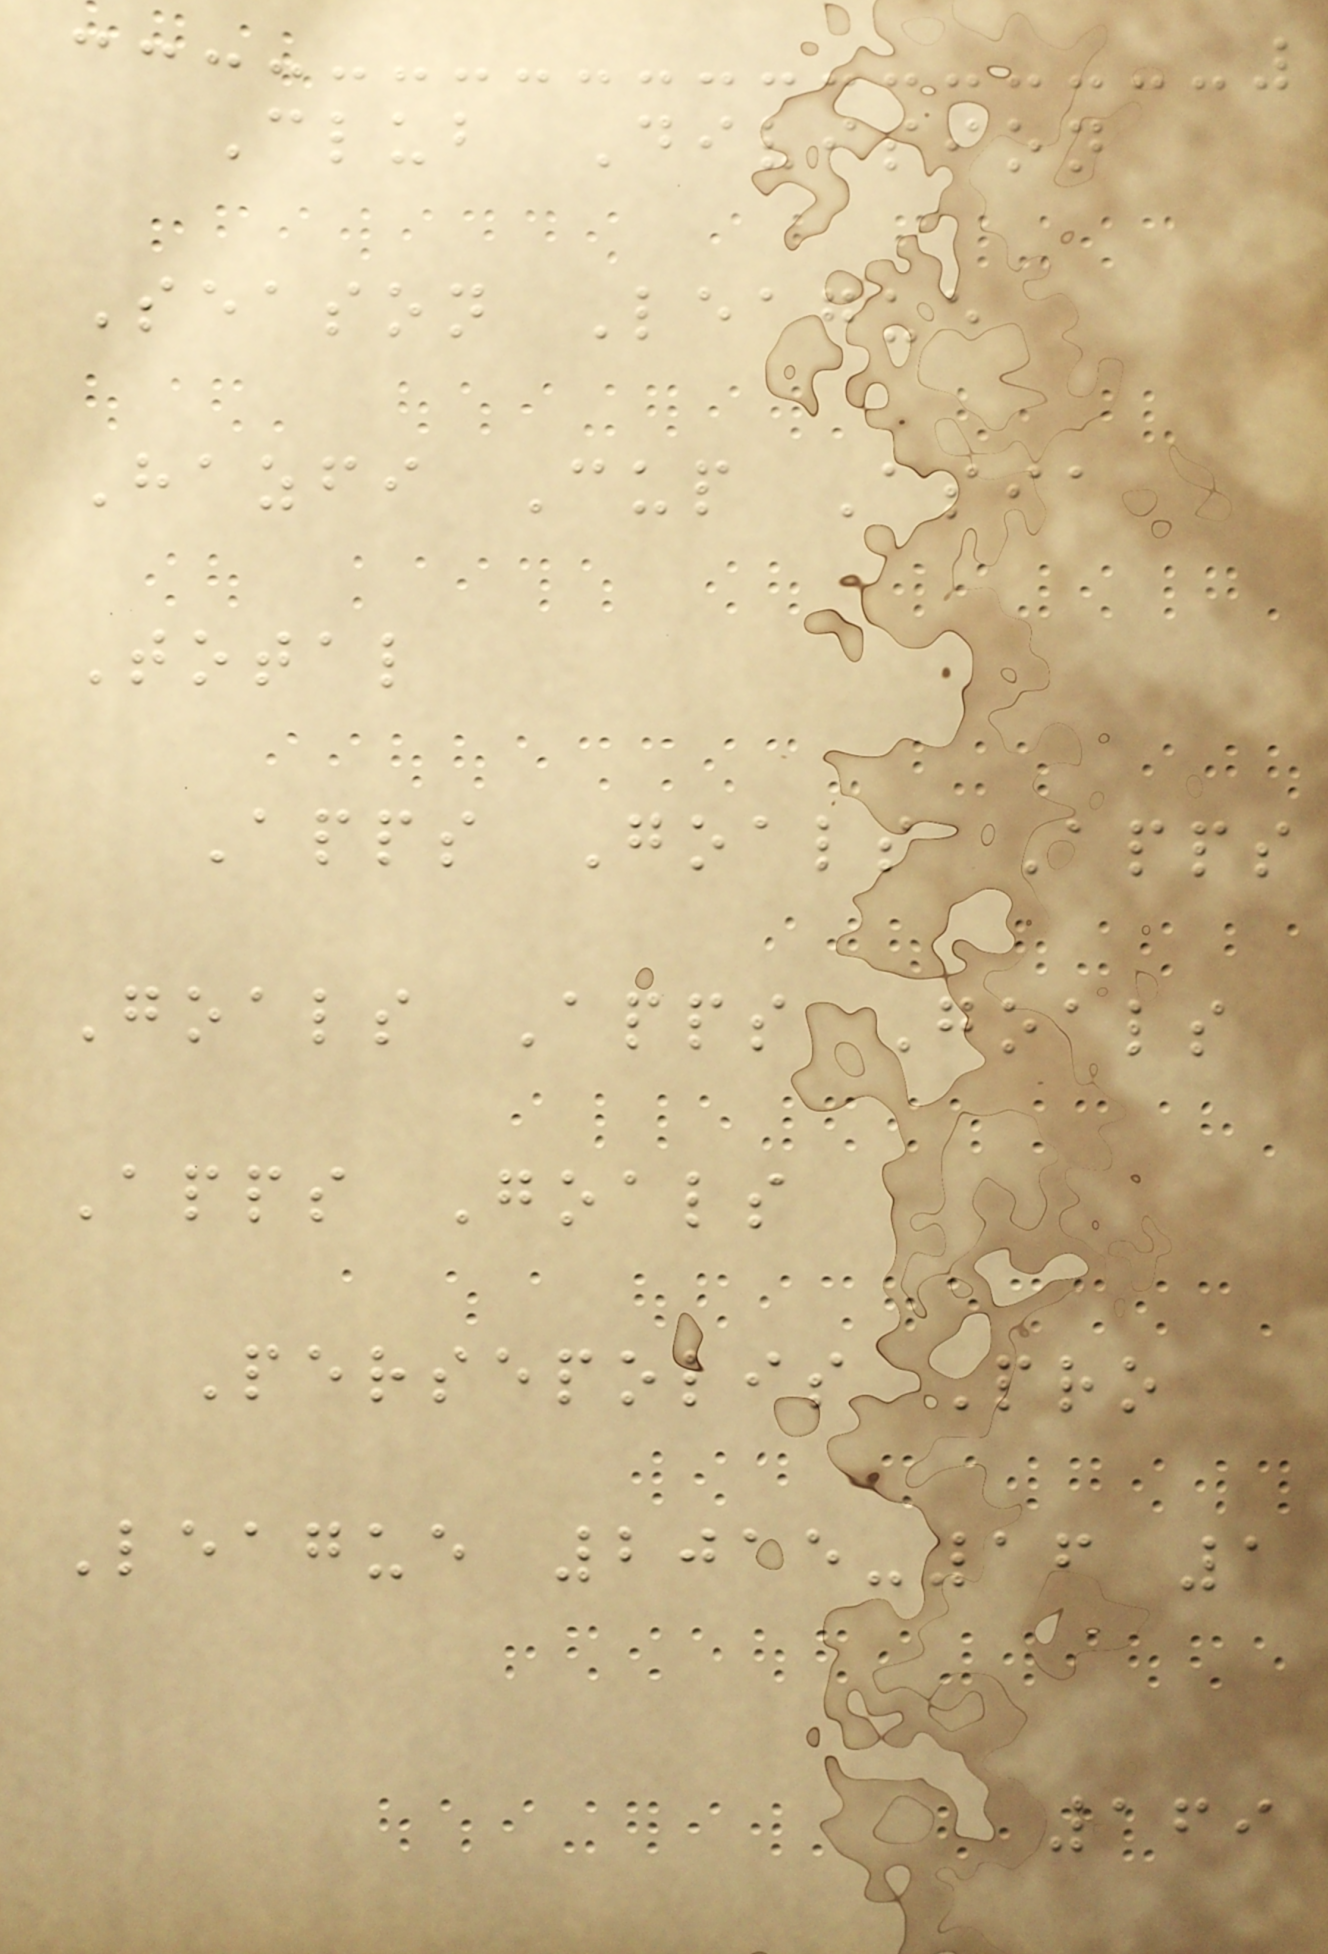Club Division
Season League
Hazfi Cup Asia
Total
Apps Goals Apps
Goals Apps Goals
Apps Goals
Persepolis Pro
League 2015-16 1
169
